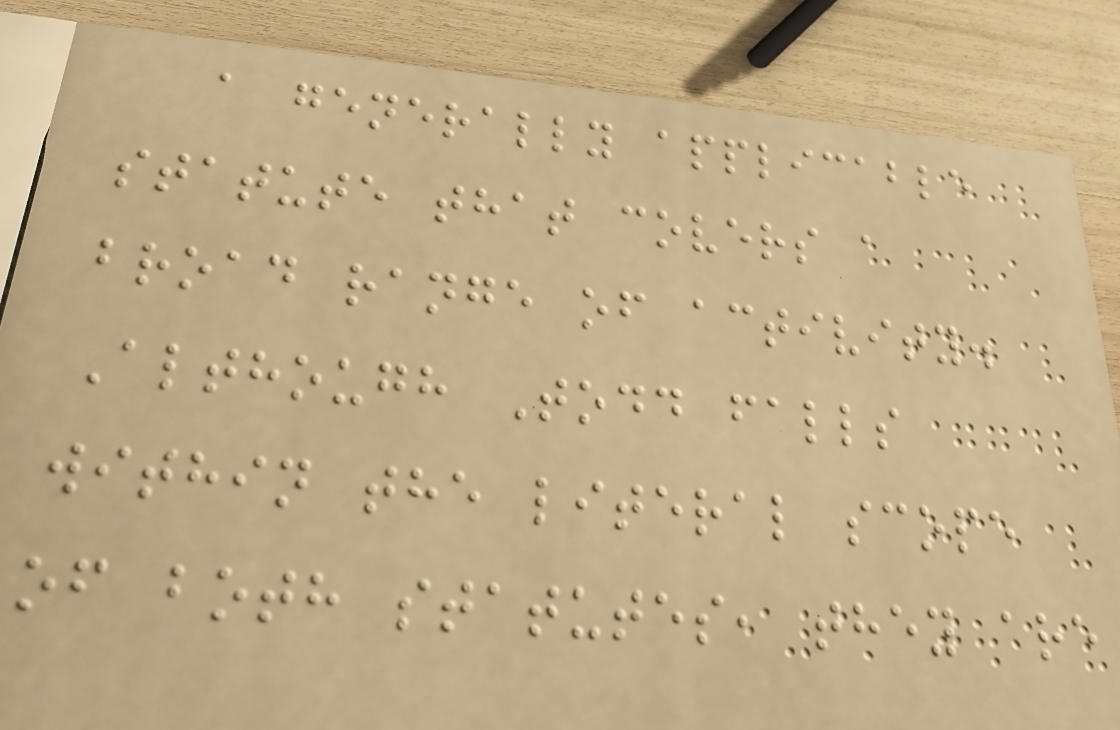a generally applicable
statute that covers a
broad range of activity.
Although Todd falls
within the literal scope
of both statutes, they are
